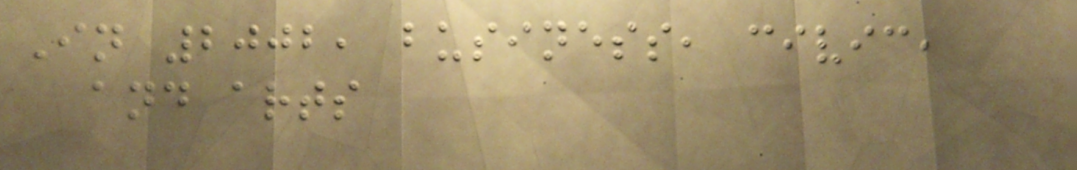In 2002, business, civic,
and arts
